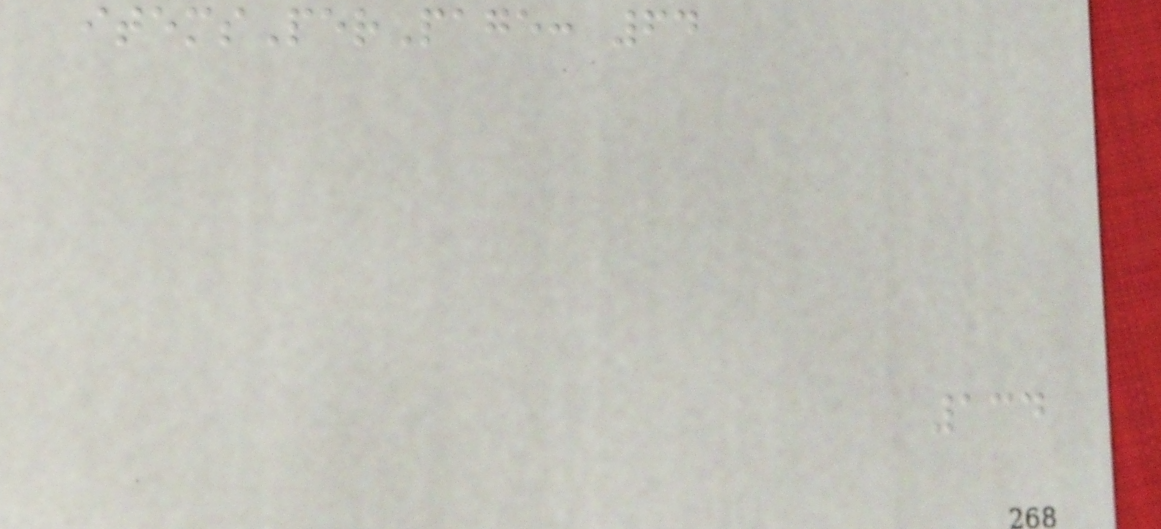itemsPerPage: 64
134
